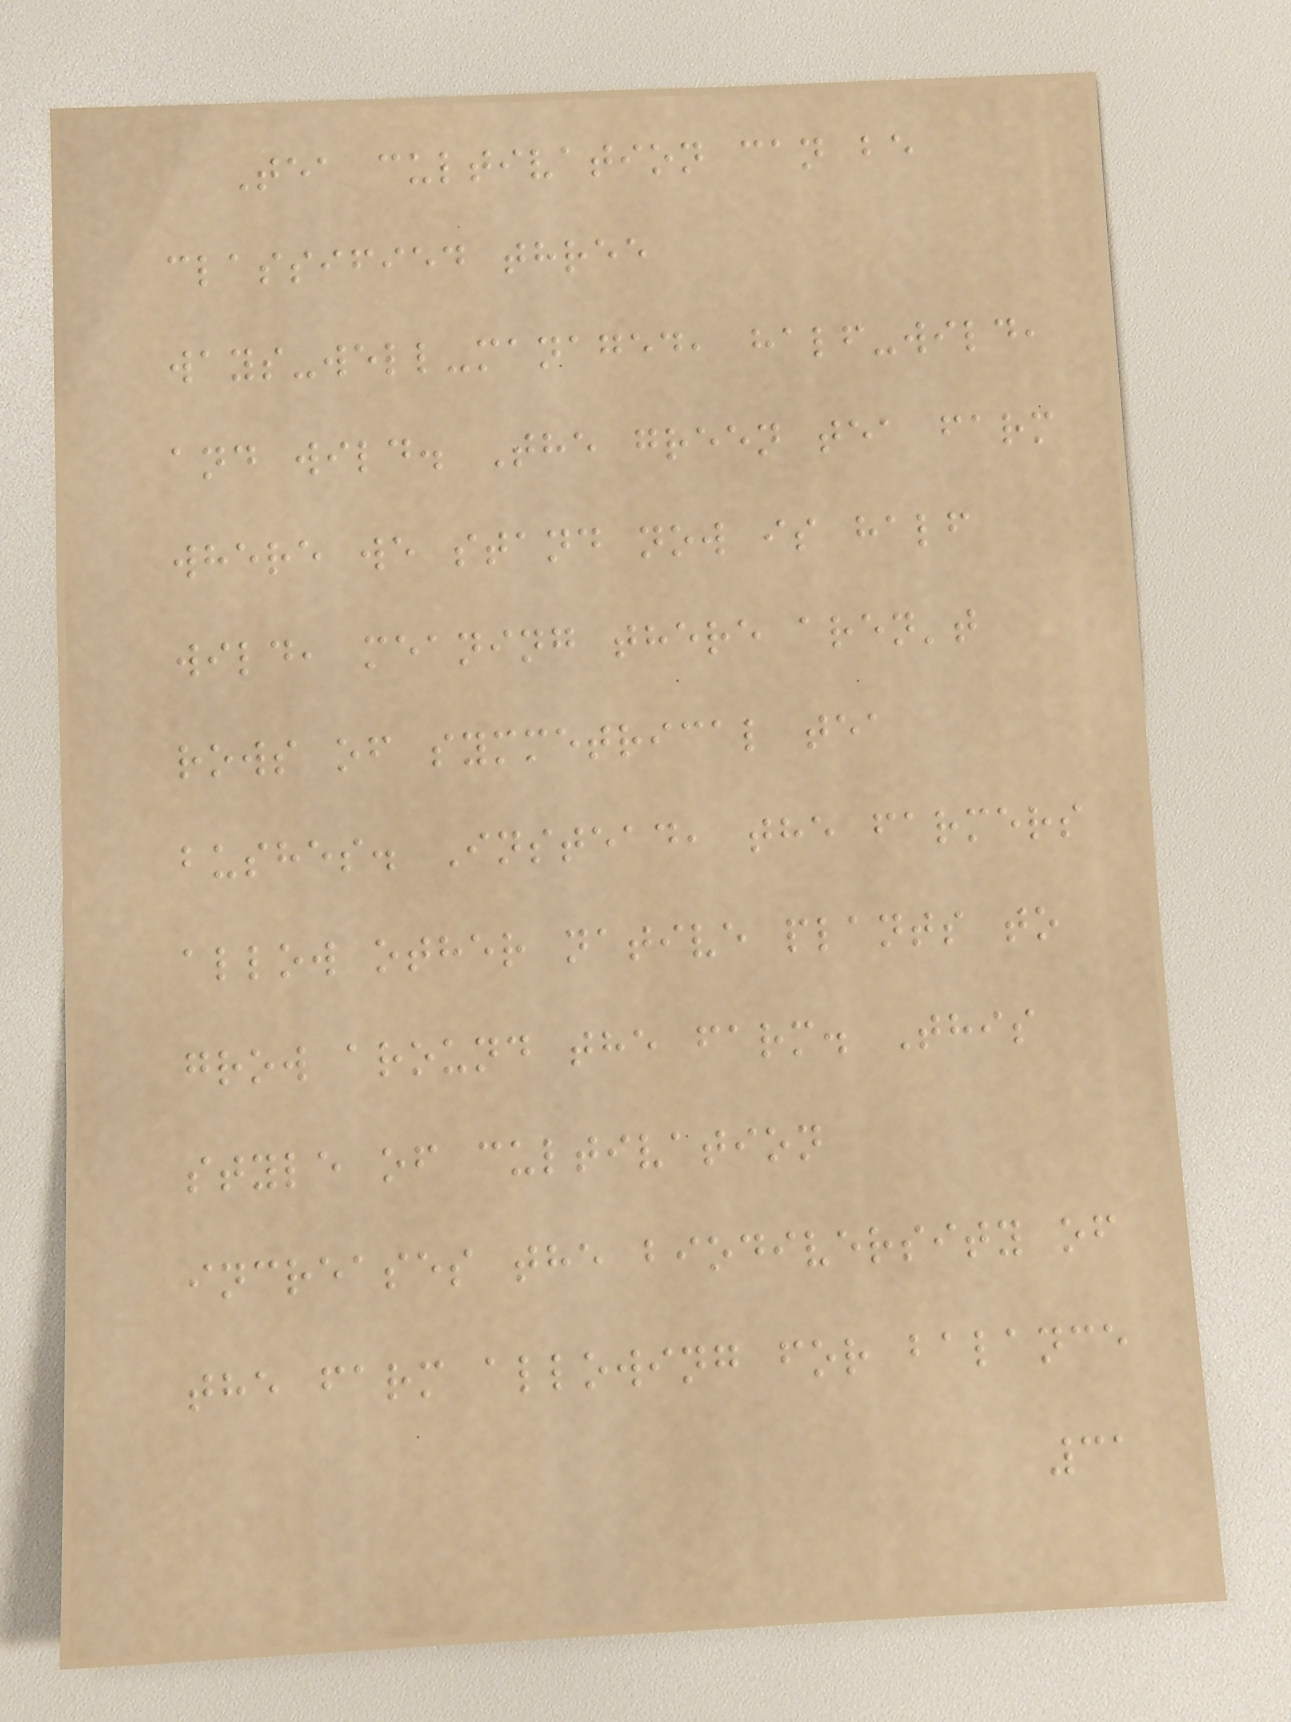Tea cultivation can be
classified three
ways-well-managed, half-wild,
and wild. The green tea farm
where we stand now is half
wild, meaning there aren't
rows of symmetrical tea
bushes. Instead, the farmers
allow other native plants to
grow around the farm. This
style of cultivation
increases the biodiversity of
the farm allowing for balance
31
